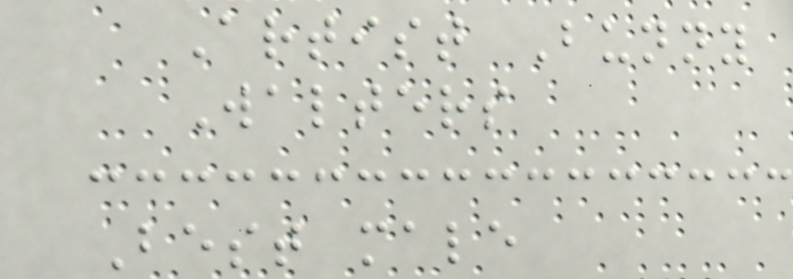Artist Bunny
Walters
Best male
